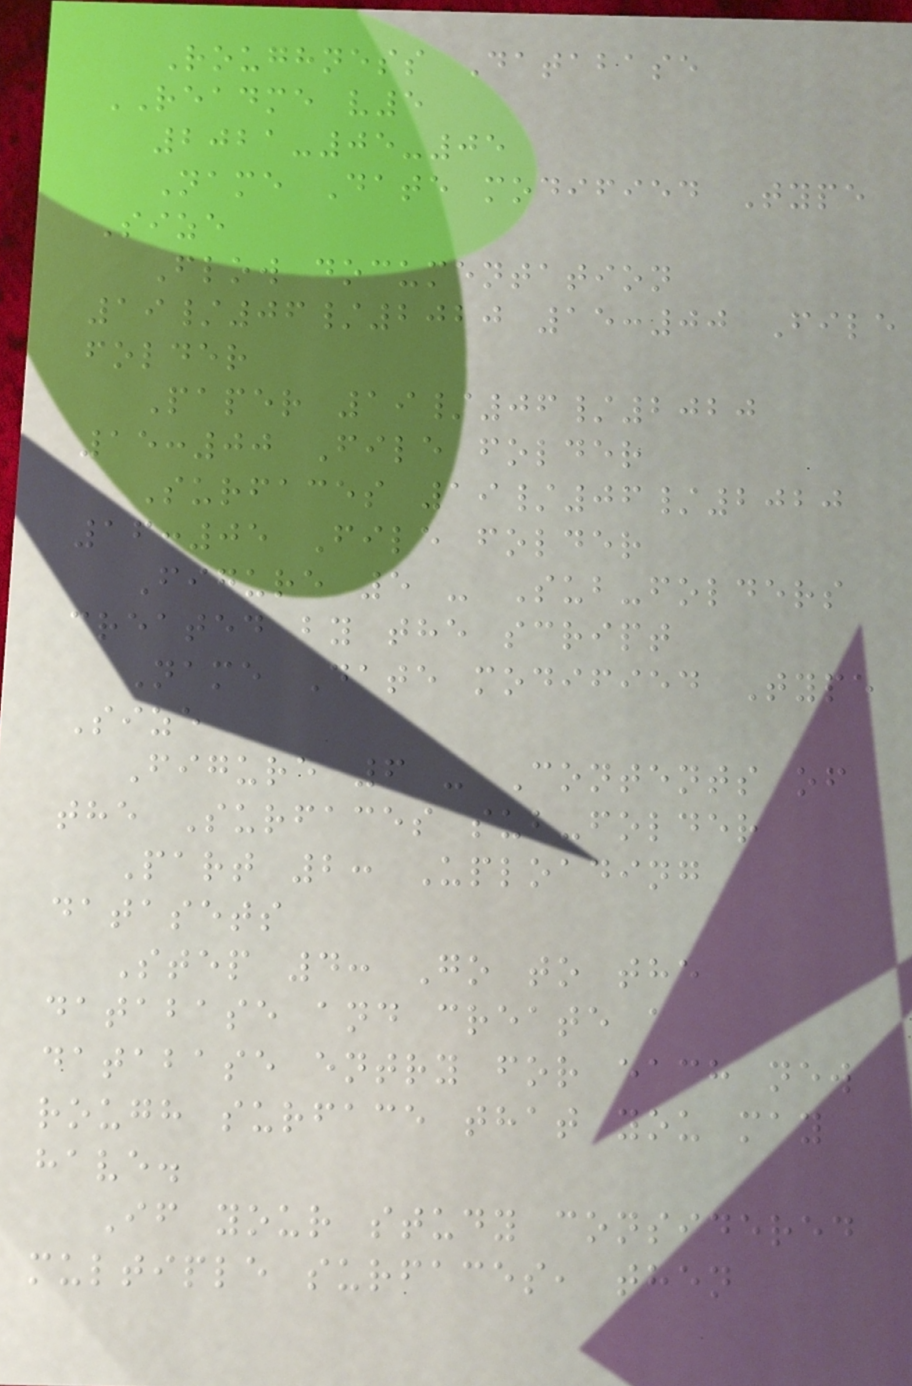Roughness Database
README v5
2021-05-05
Name Date modified Type
Size
Flow documentation
19/06/2020 15:00 File
folder
Paper 19/06/2020
15:00 File folder
Surfaces 19/06/2020
16:05 File folder
Figure 5 - Sub-folders
created by the script
Name Date modified Type
Size
Figure 6 - Contents of
the Surfaces sub-folder
Part 2: Uploading
datasets
Step 4: Go to the
database and create a
database entry for each new
rough surface that you may
have.
If your study considered
multiple surfaces, then
